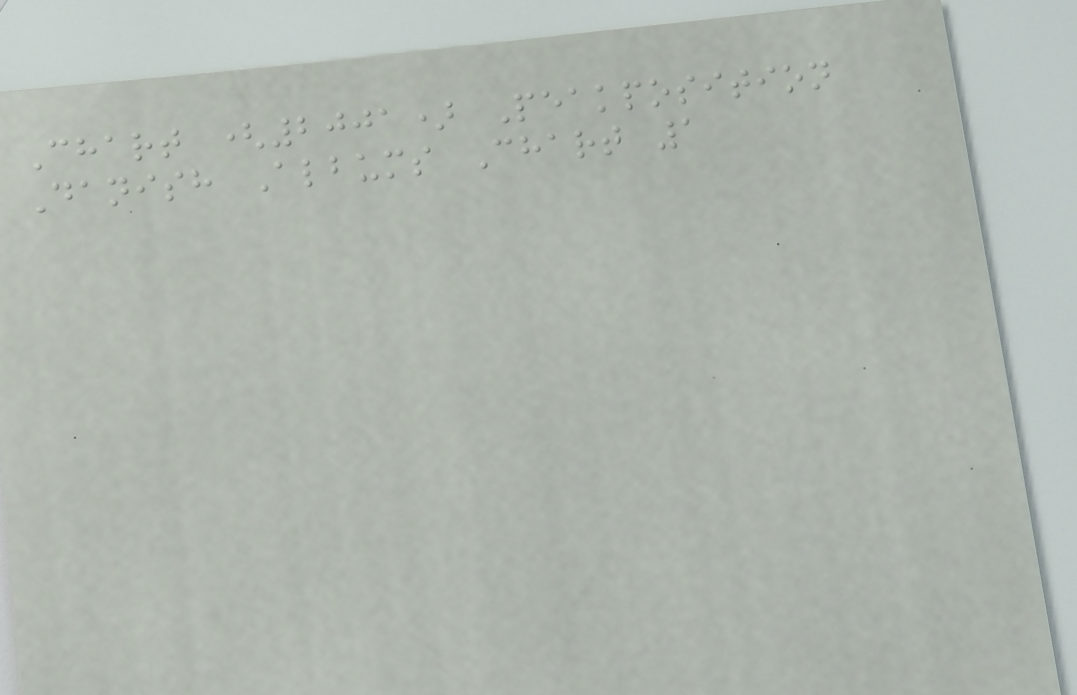Chart (2001) Peakposition
Danish Albums Chart 1
